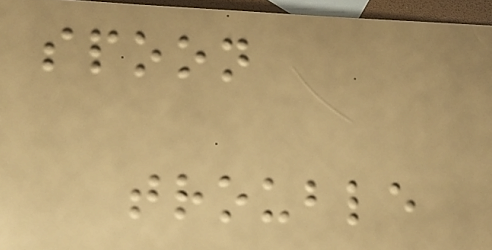spoon
trouble
